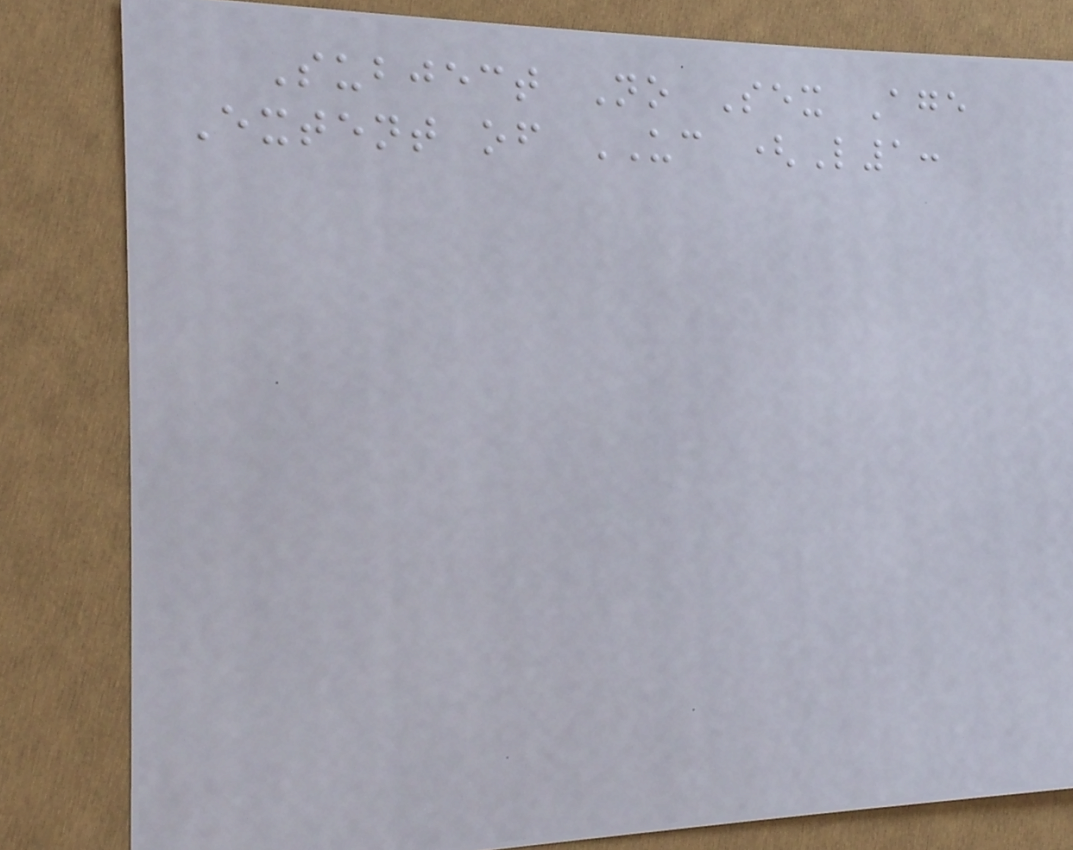Subject No Sex Age
Extent of UC (L1:
